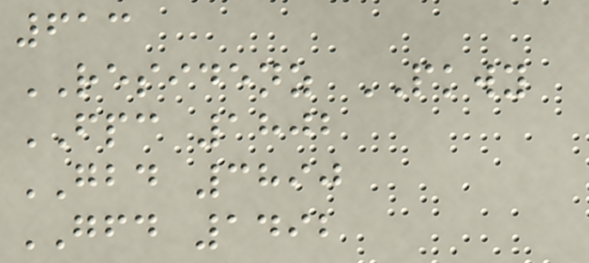613
RESIDENZ PKWY
FPC 1802
GBD 3890
GFD 1492
